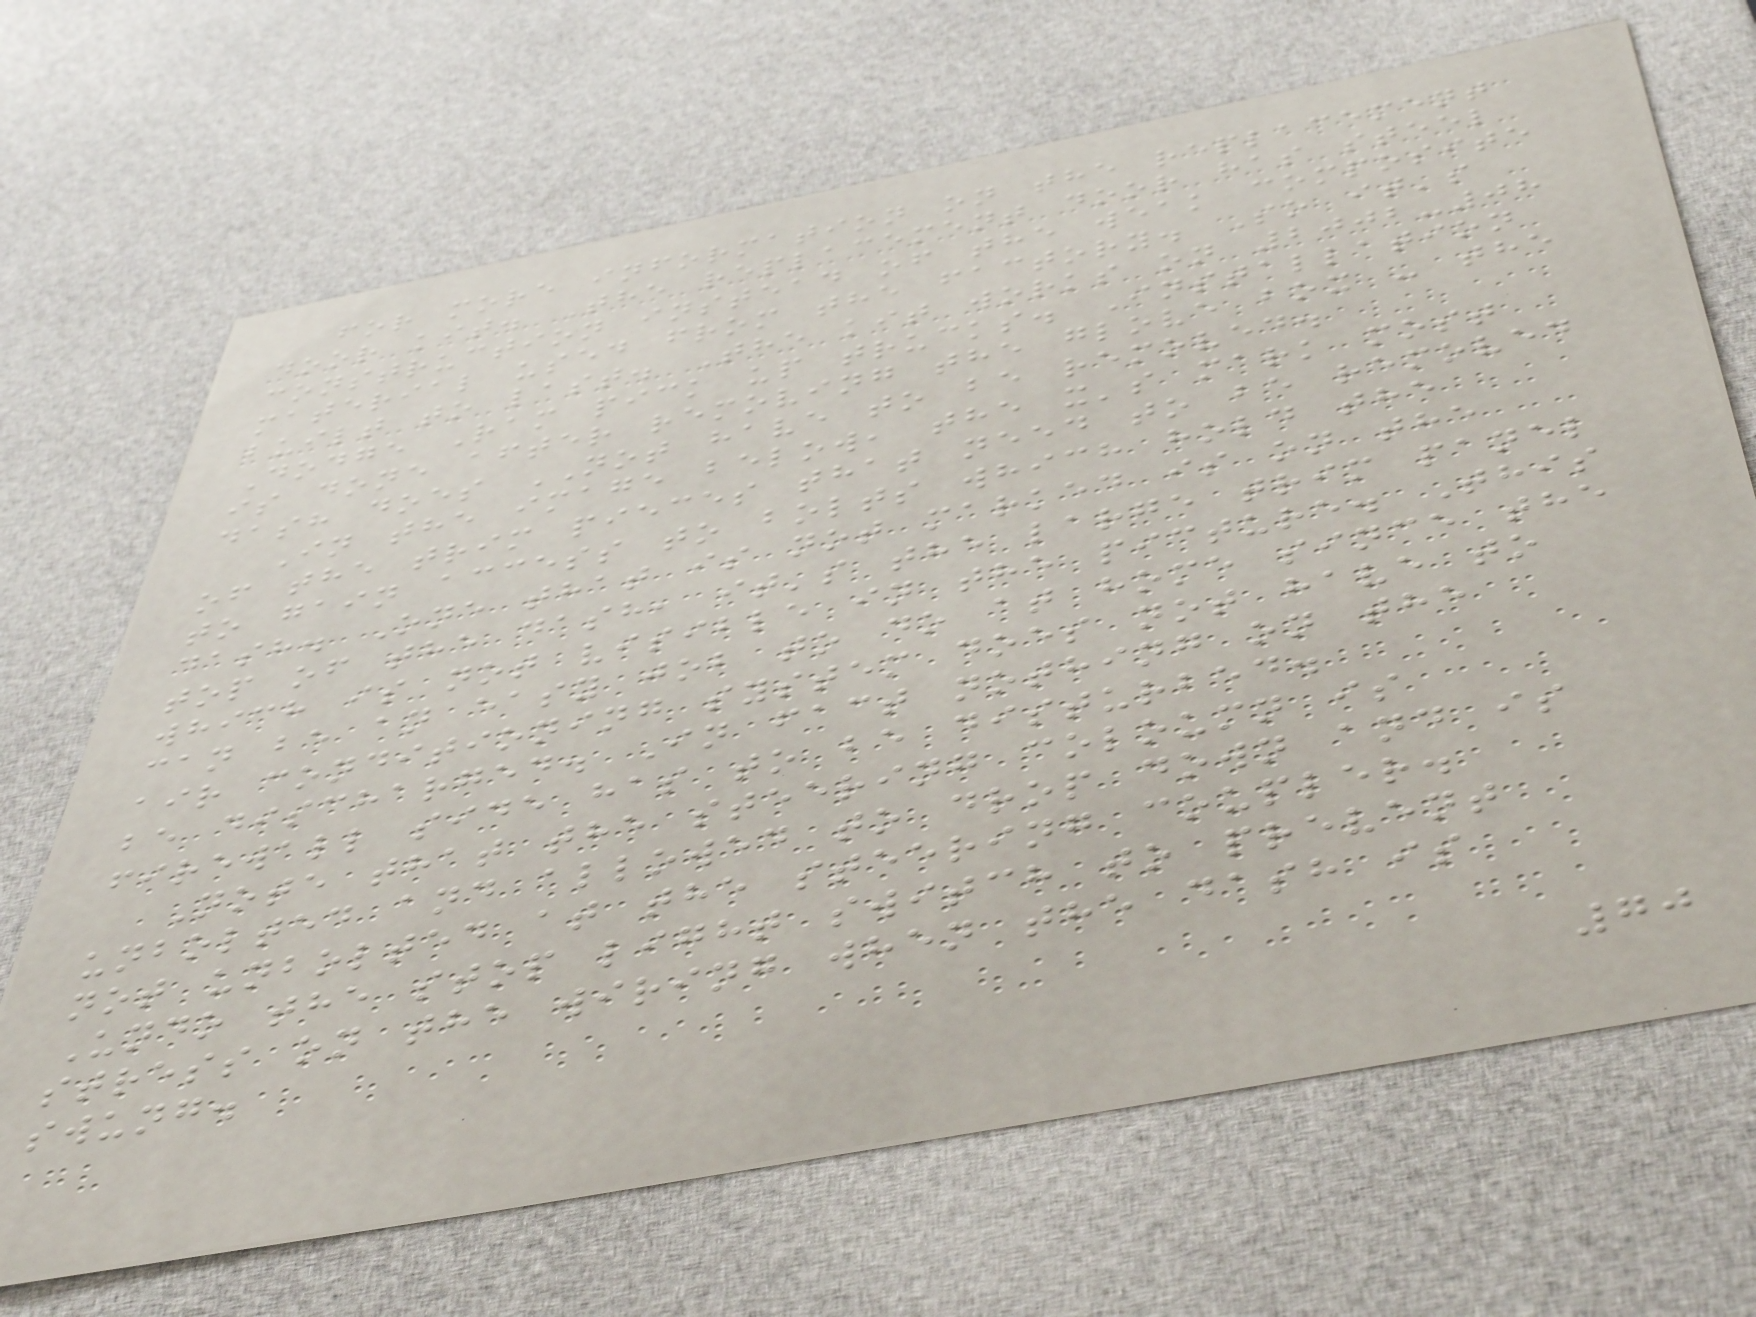for more information on the replacement
door kit. The replacement door has steel
construction instead of the weak composite
material used from the factory. So it's
built to last. The kit works on 2002-08
Dodge Ram pick up trucks. Installation
is done after removing the glove box - the
dash does NOT have to be removed.
In the image below, the x's mark most
of the trim pieces that need to be removed
to gain access to bolts which hold the
dash. One that is not marked is on the
top of the dash, it's the large trim panel
which is not visible in the picture. This
can be an easy job to do at home since the
air conditioning system does not have to
be discharged. In fact nothing on the
firewall side has to be disturbed.
Note that the steering coloumn is
unbolted and allowed to drop down and is
not unbolted at the steering coupler.
Undo the stop light switch to prevent
stress on the wiring when the dash is
swung.
70
